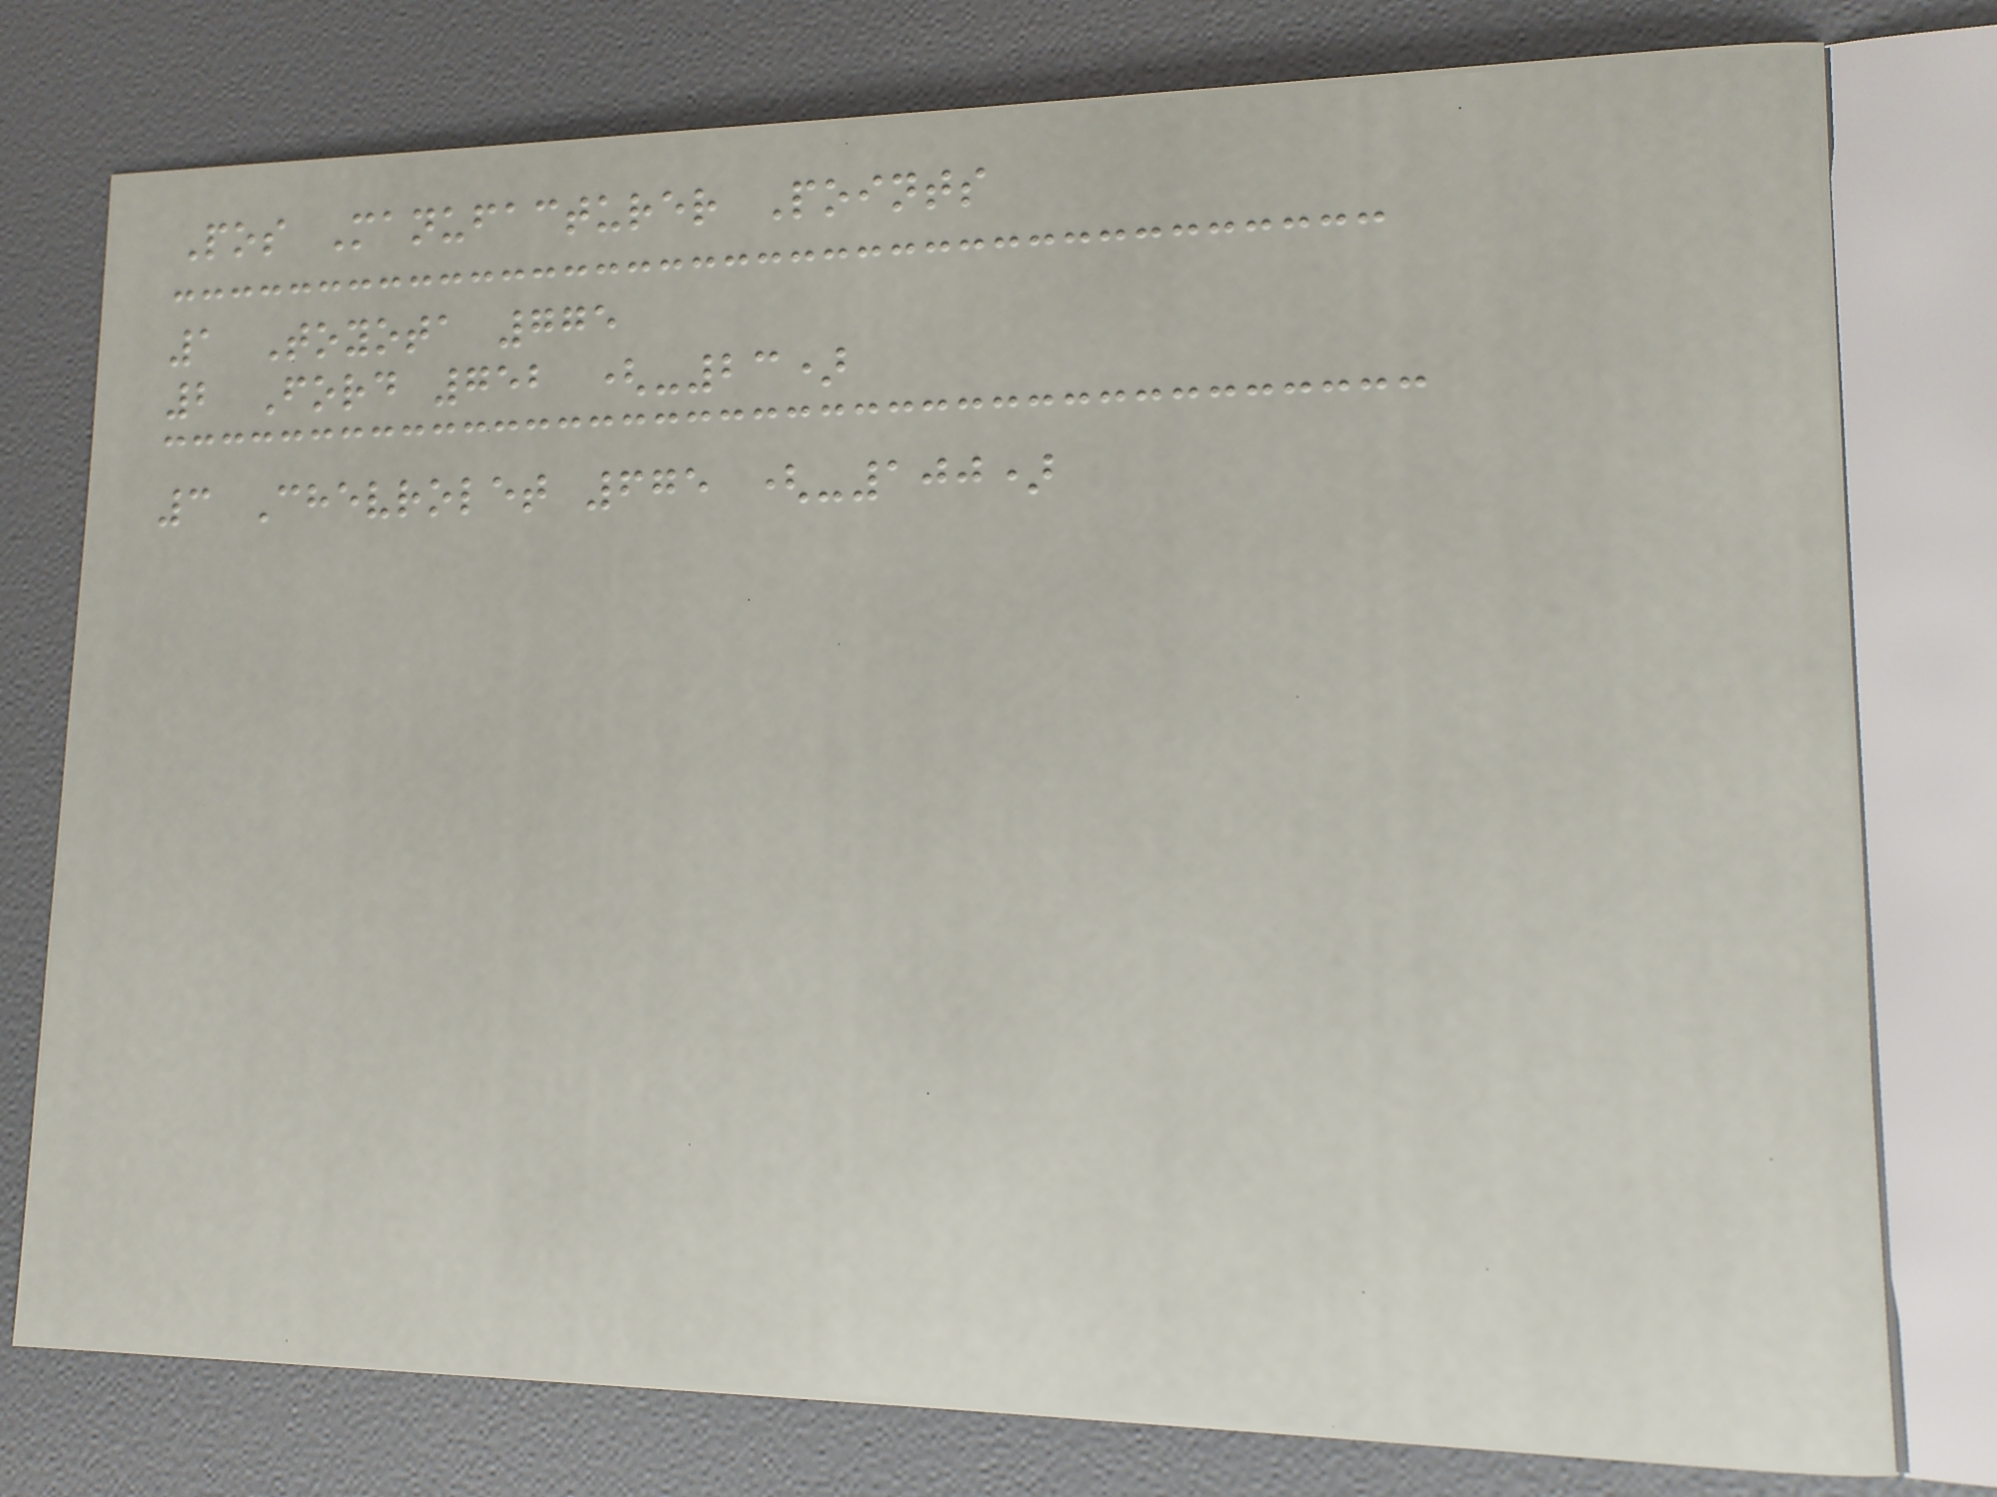Pos Manufacturer Points
1 Toyota 775
2 Ford 752 (-23)
3 Chevrolet 675 (-100)
